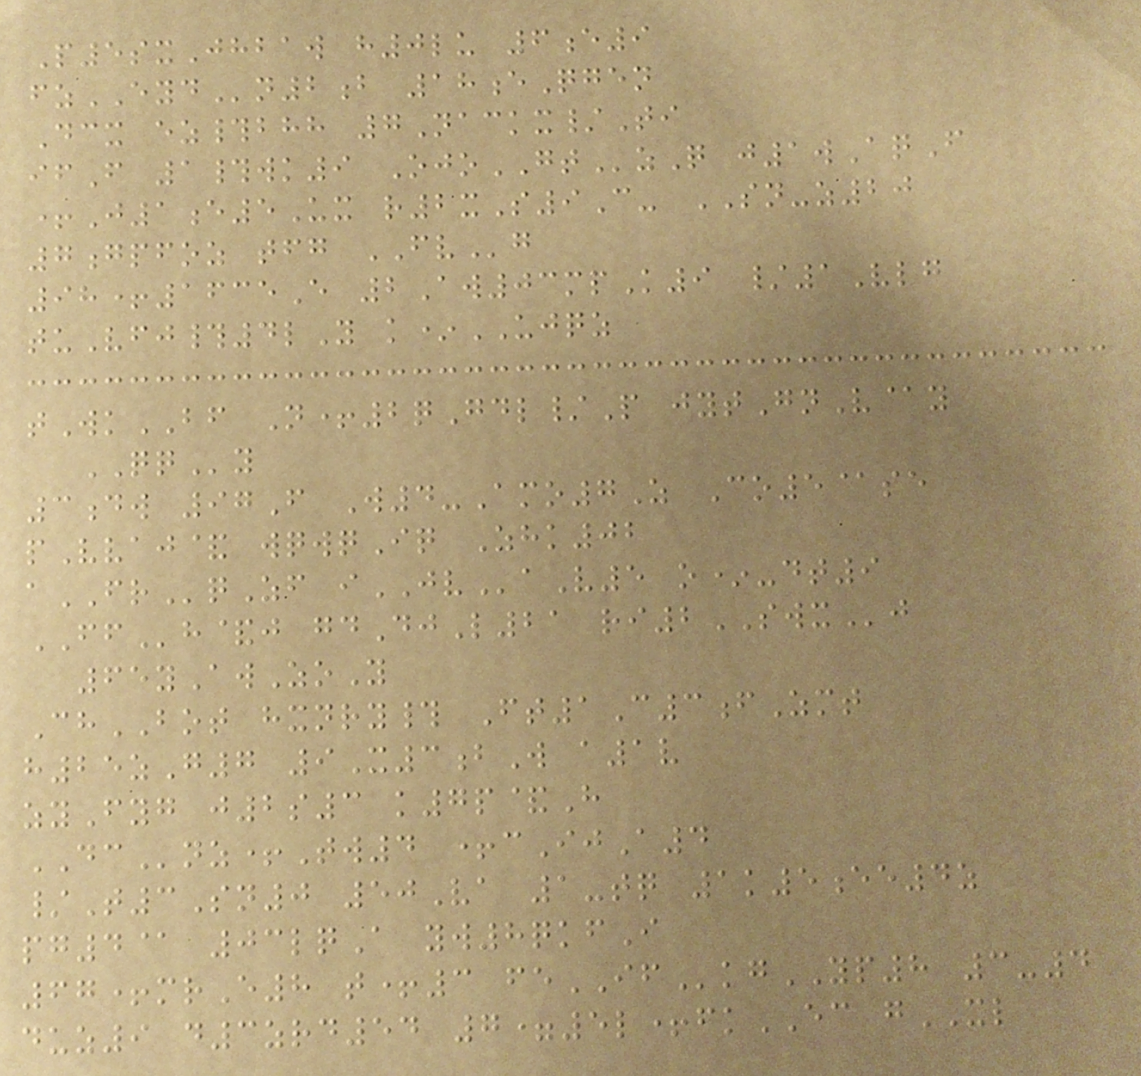P5sxJhbaw h0lu 6e9
fzEYDn2b 18eQgen
Dcx ez#bhh 7Nackx/Ti
ifF 1#wk9 OjoGTzQ j1wAqF
+J1e5Ux r2xS9C- SN-z20
7gpfoz tfg FVg
98+1635E 2Aw03mpK9 /1Vlg
tuVfj#4lY k*UJQZ
tWkBF N+2qGdl/P jytGnV@y
QQy
3dw 97F W4-Amo7Z Co5@se
pVvaj& wqwqIq Zhk02
aFRqZf iJVaV5 o*-dt9
FFh&j gdDjL21 ri2SWXj
65yAwZoY
ChBOT hxnry# Ft1C3fZmt
h25zG7 9X3bW a1v
zyFyg j2s3 k7p&H
DCnz+Tw4 +cIjA4
/T3Sn0 50Va 1-tq 1k5ee4z
pg4@ 03lqA yw8qkfI
67+mrE8 t+3 feIFkgYP8 3-4
duz9 d3zrd54 7=5l+fkEC gXL
